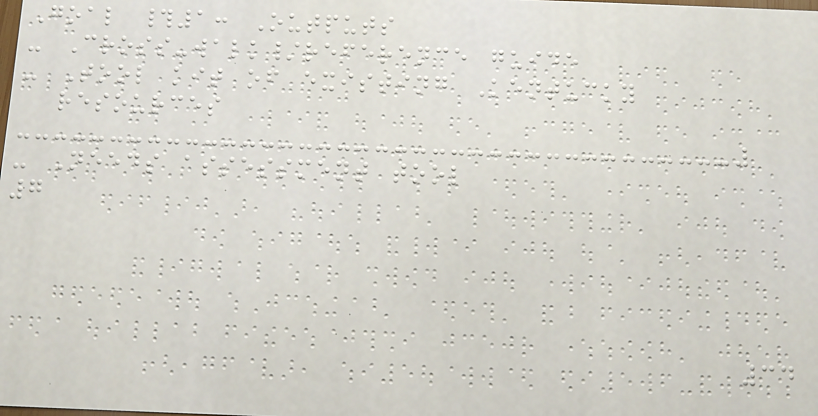Goal #1: Outputs
- Cross-walk/reference guide
- Tool kit of existing Kentucky
resources
- Needs assessment tool
7
34
